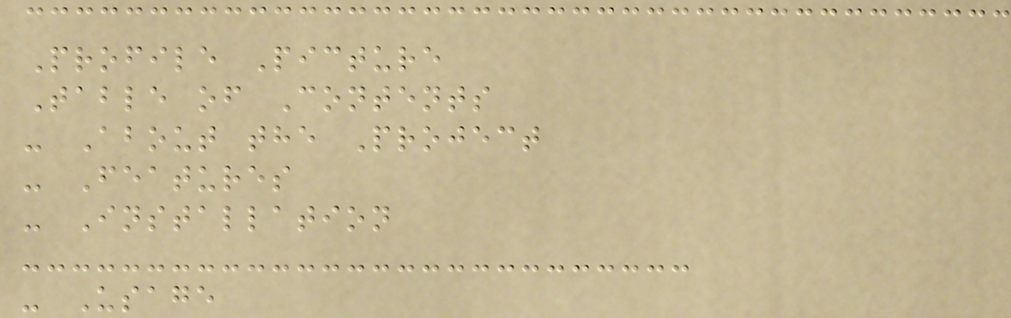Profile Picture
Table of Contents
- About the Project
- Features
- Installation
- Usage
